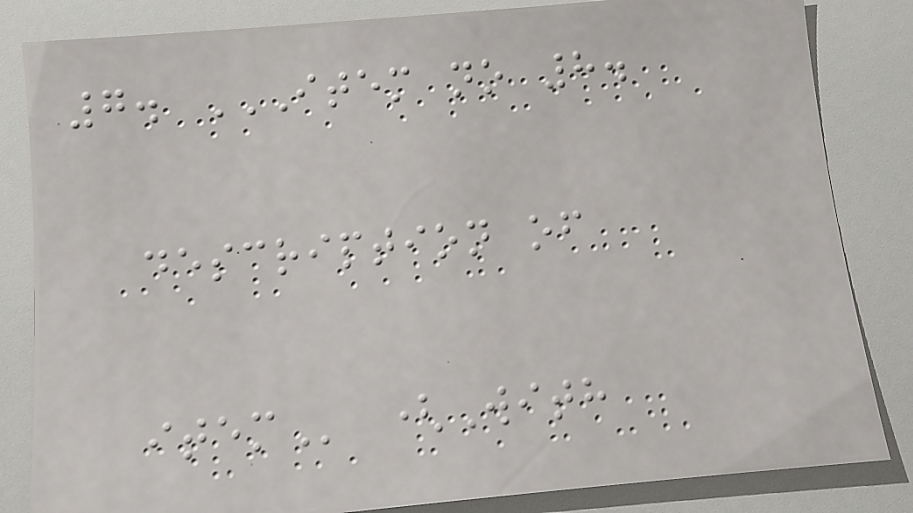7. ITEM NO 8.
DESCRIPTION OF
ITEM (With
